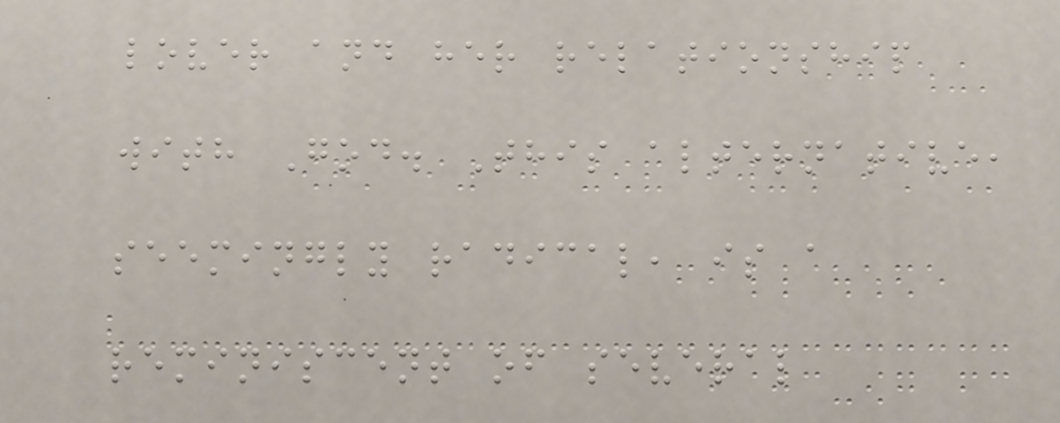lover and her relationship
with God. This alternative,
seemingly radical, is a
reminiscent of several
